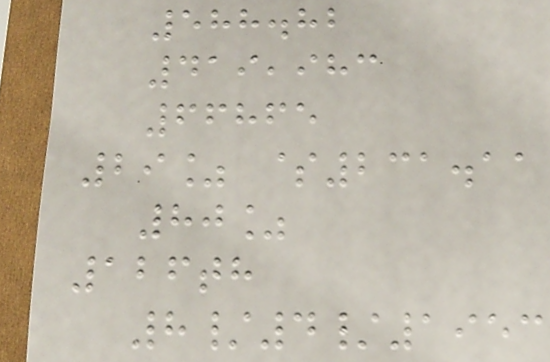588.82
419,983
66865
29% $231.11
80%
126th
8/4/1953
